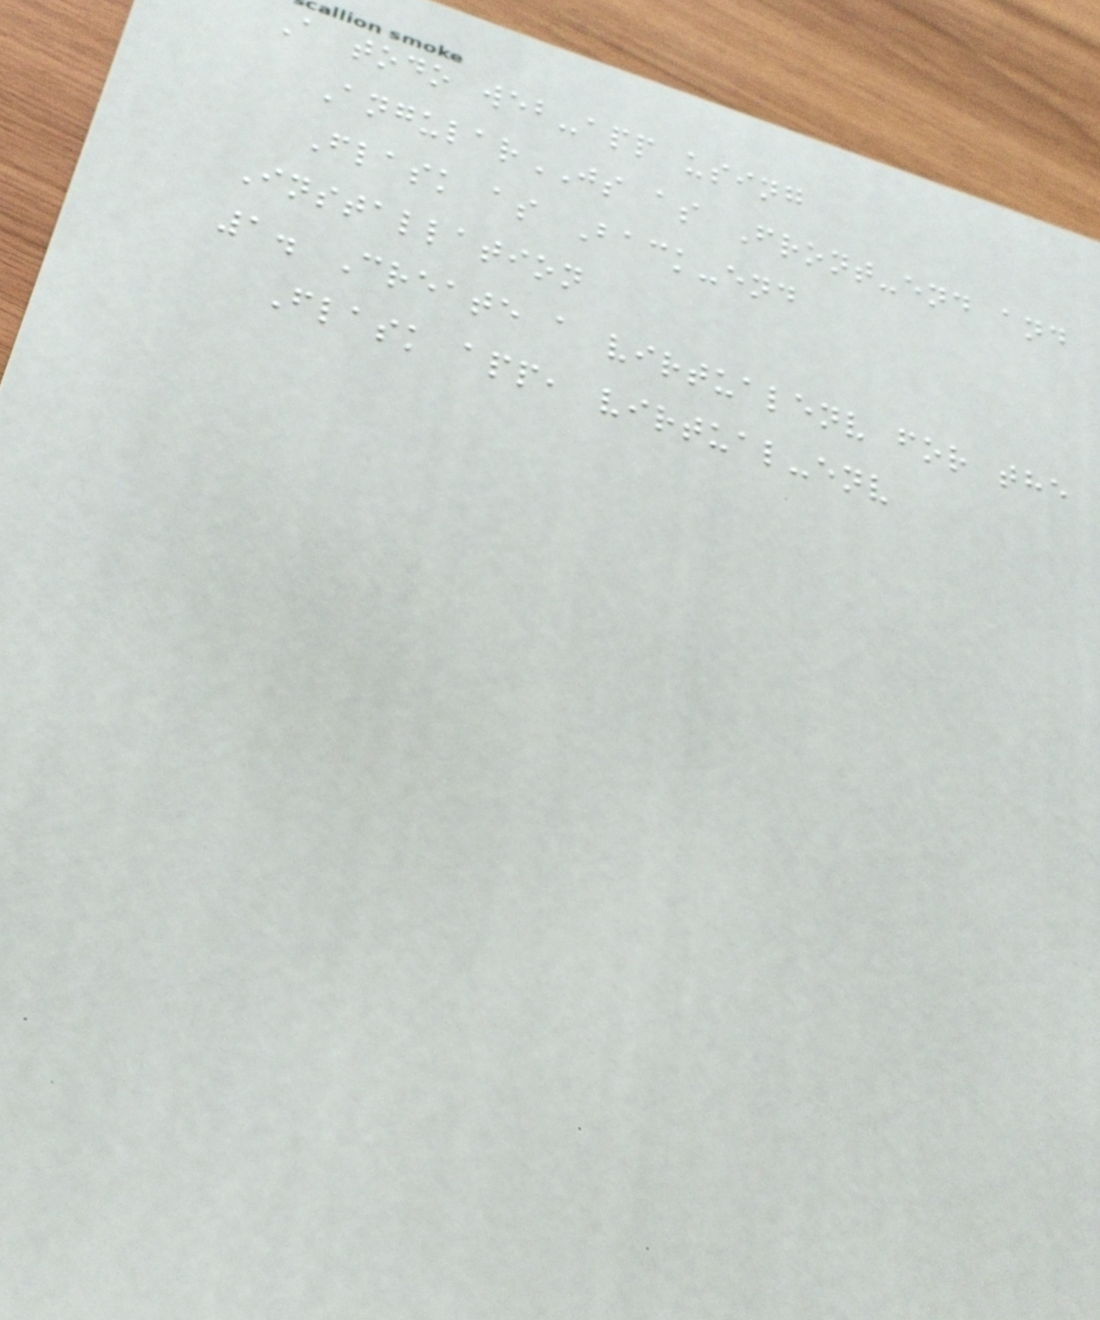A todo web-app using
AngularJS as Front-end and
Flask as Back-end
Installation
1. Create a virtualenv for the
Flask app, virtual-env
